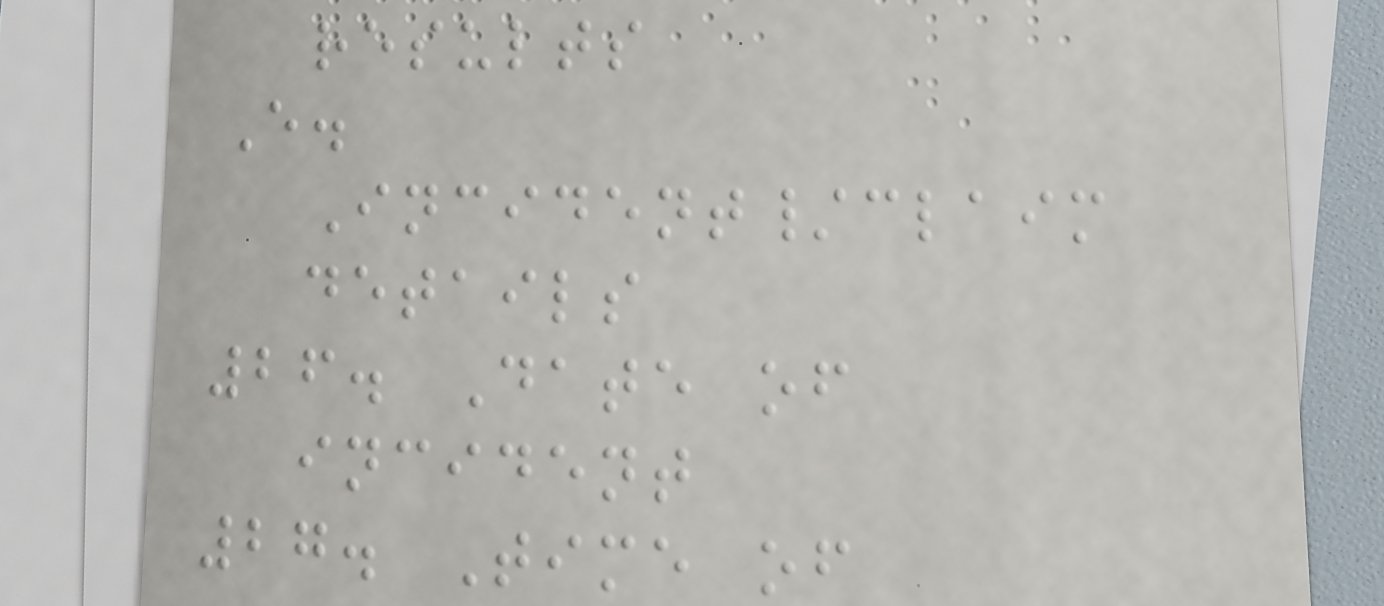results
E.
Incident/claim
details
26. Date of
incident
27. Time of
